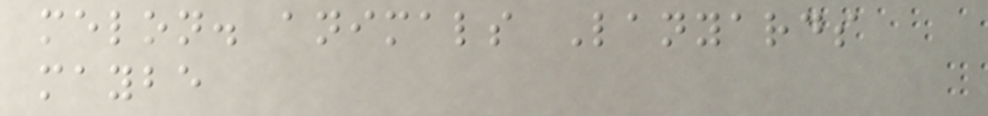melon. animals Lanyards
maybe
